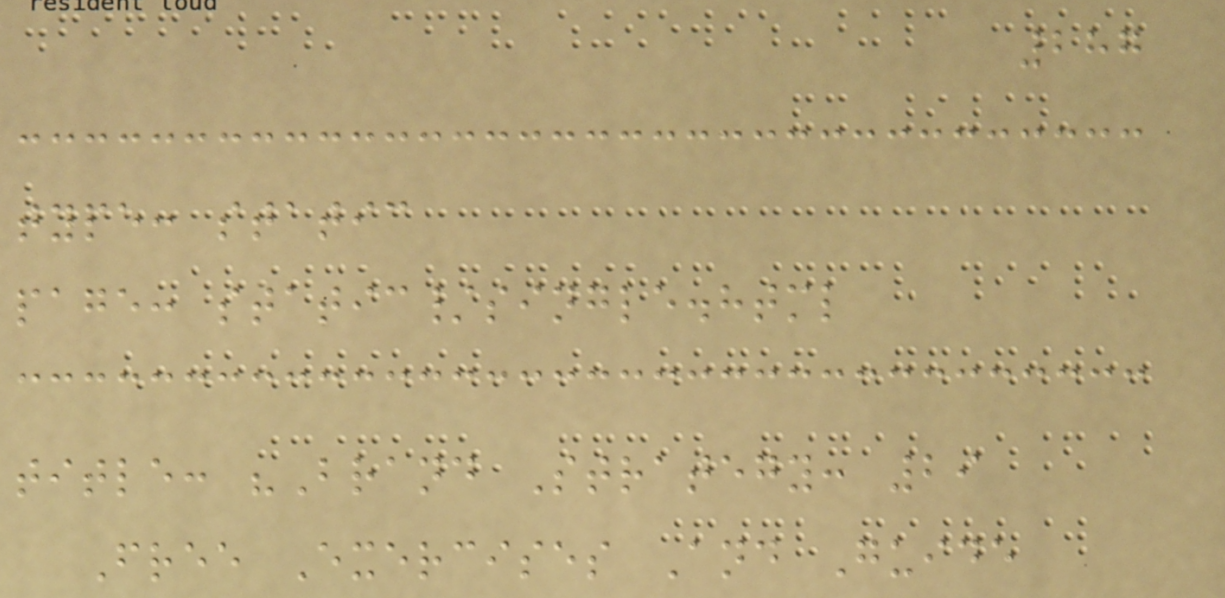287
type: static
page: static/single.html
title: "Brand Strategy: 29
Free Exercises And Guide
